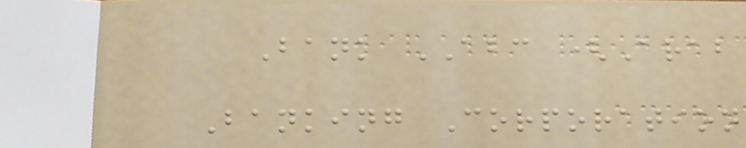Bank ABC (Arab
Banking Corporation
